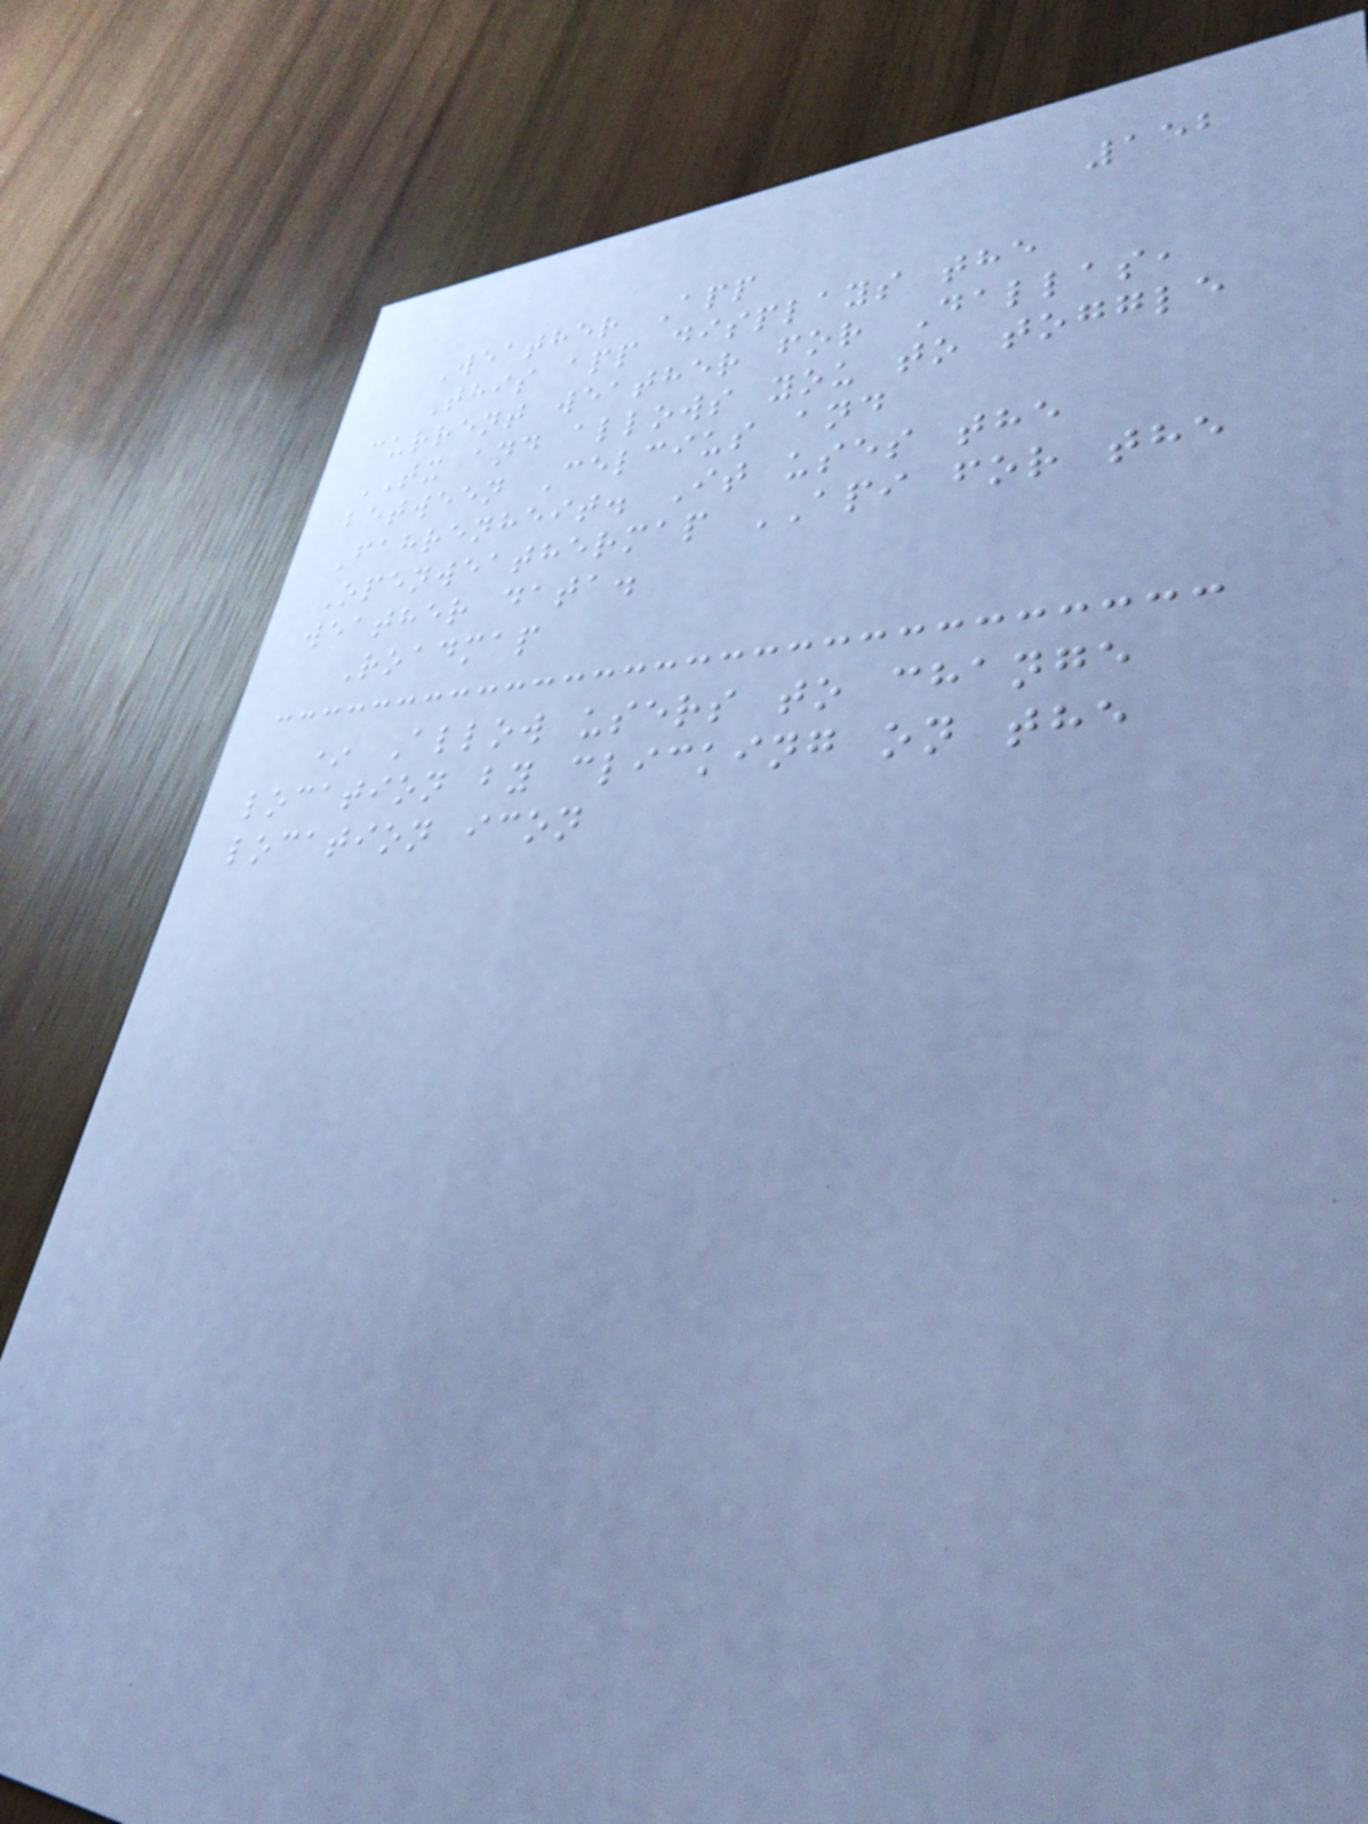152
Weather App
This app displays the
current weather for Dallas,
TX and allows you to toggle
between Celcius and
Fahrenheit. It uses the
Openweathermap API for the
weather data.
Roadmap
* Allow users to change
location by clicking on the
location icon
